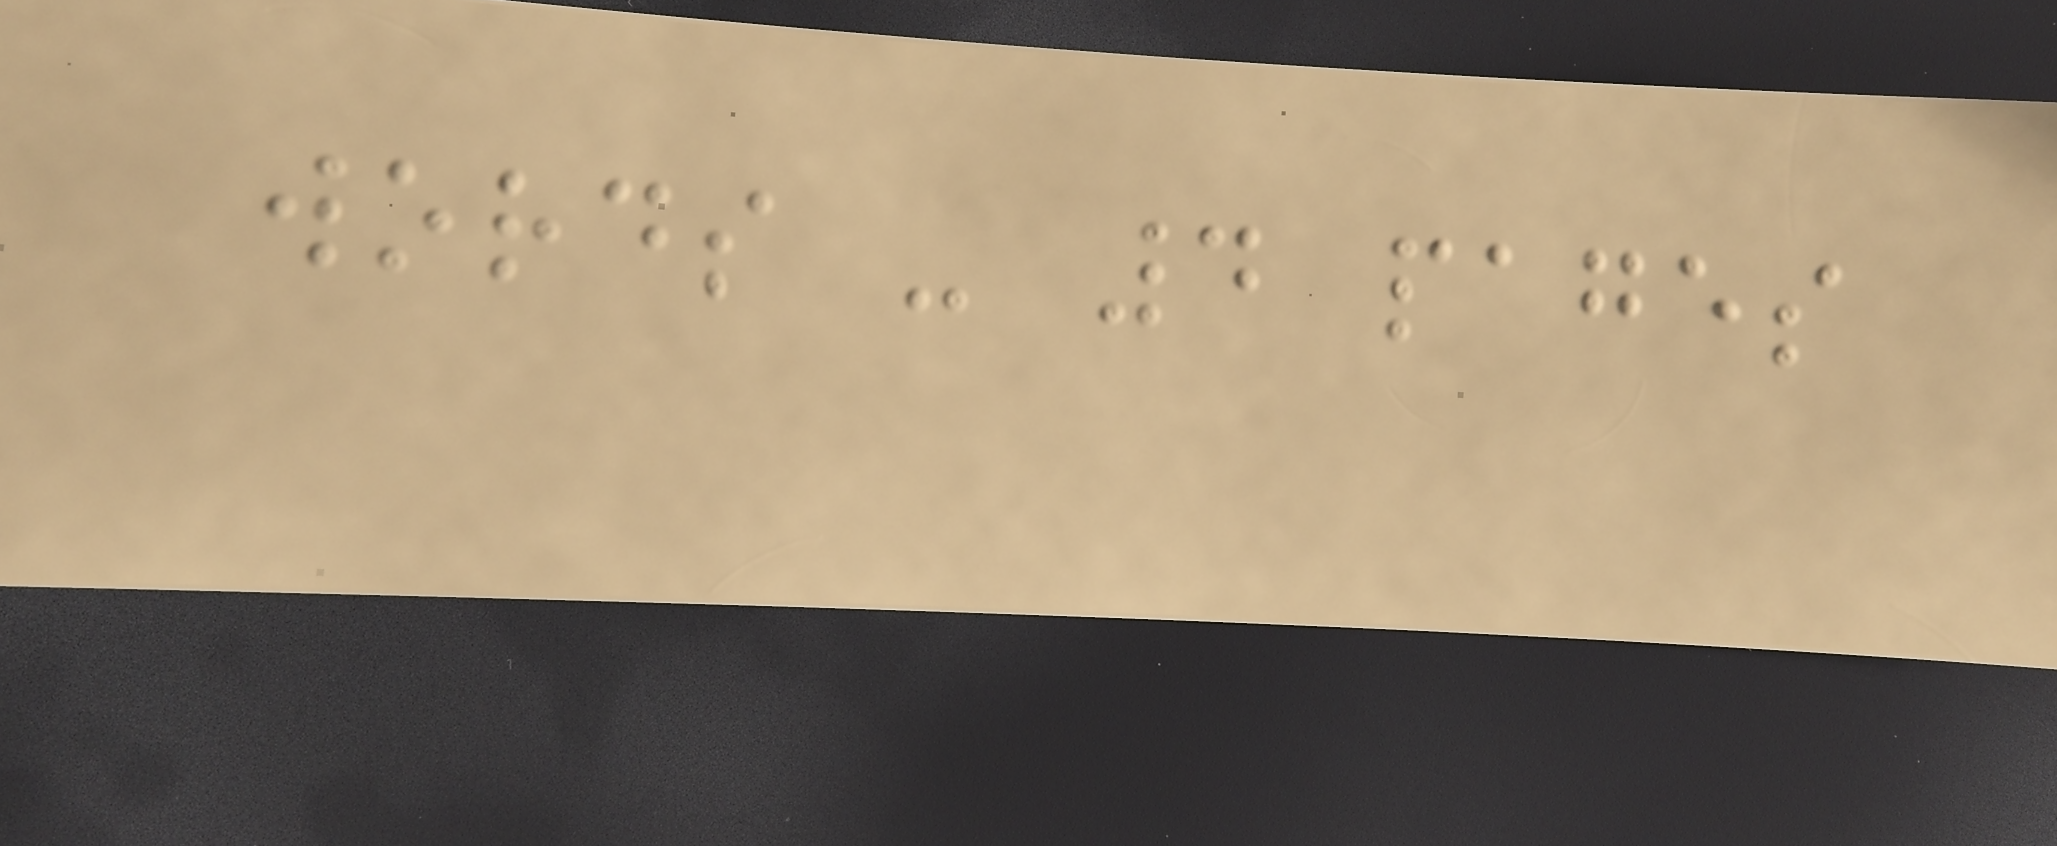words - 4 pages
